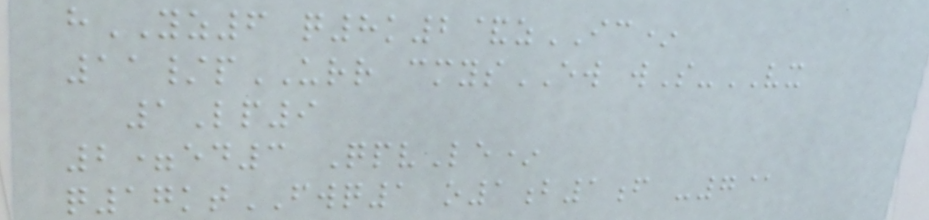hYZ6 q8k2&zIC*
11/pURR cmysEW wS-VX
1Lp9
2=ed3 QpvLe*
q17ktFWQ1 o1b1f -7@
